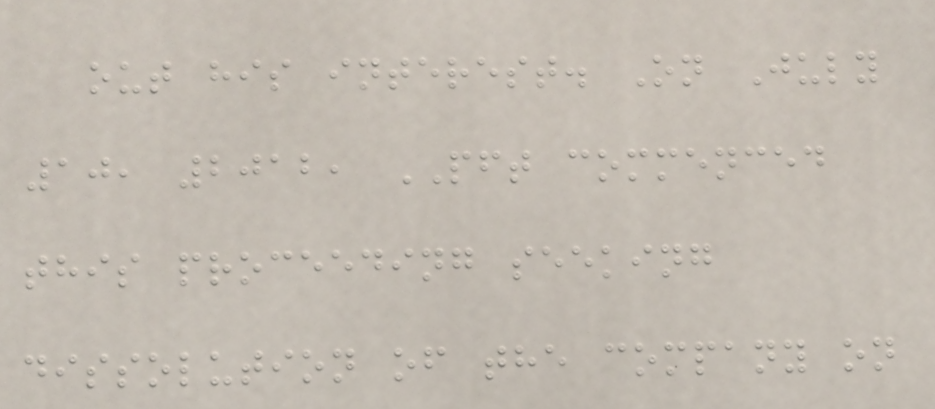out his interest. On July
10, 2012, PFT commenced
this proceeding seeking
dissolution of the company on
